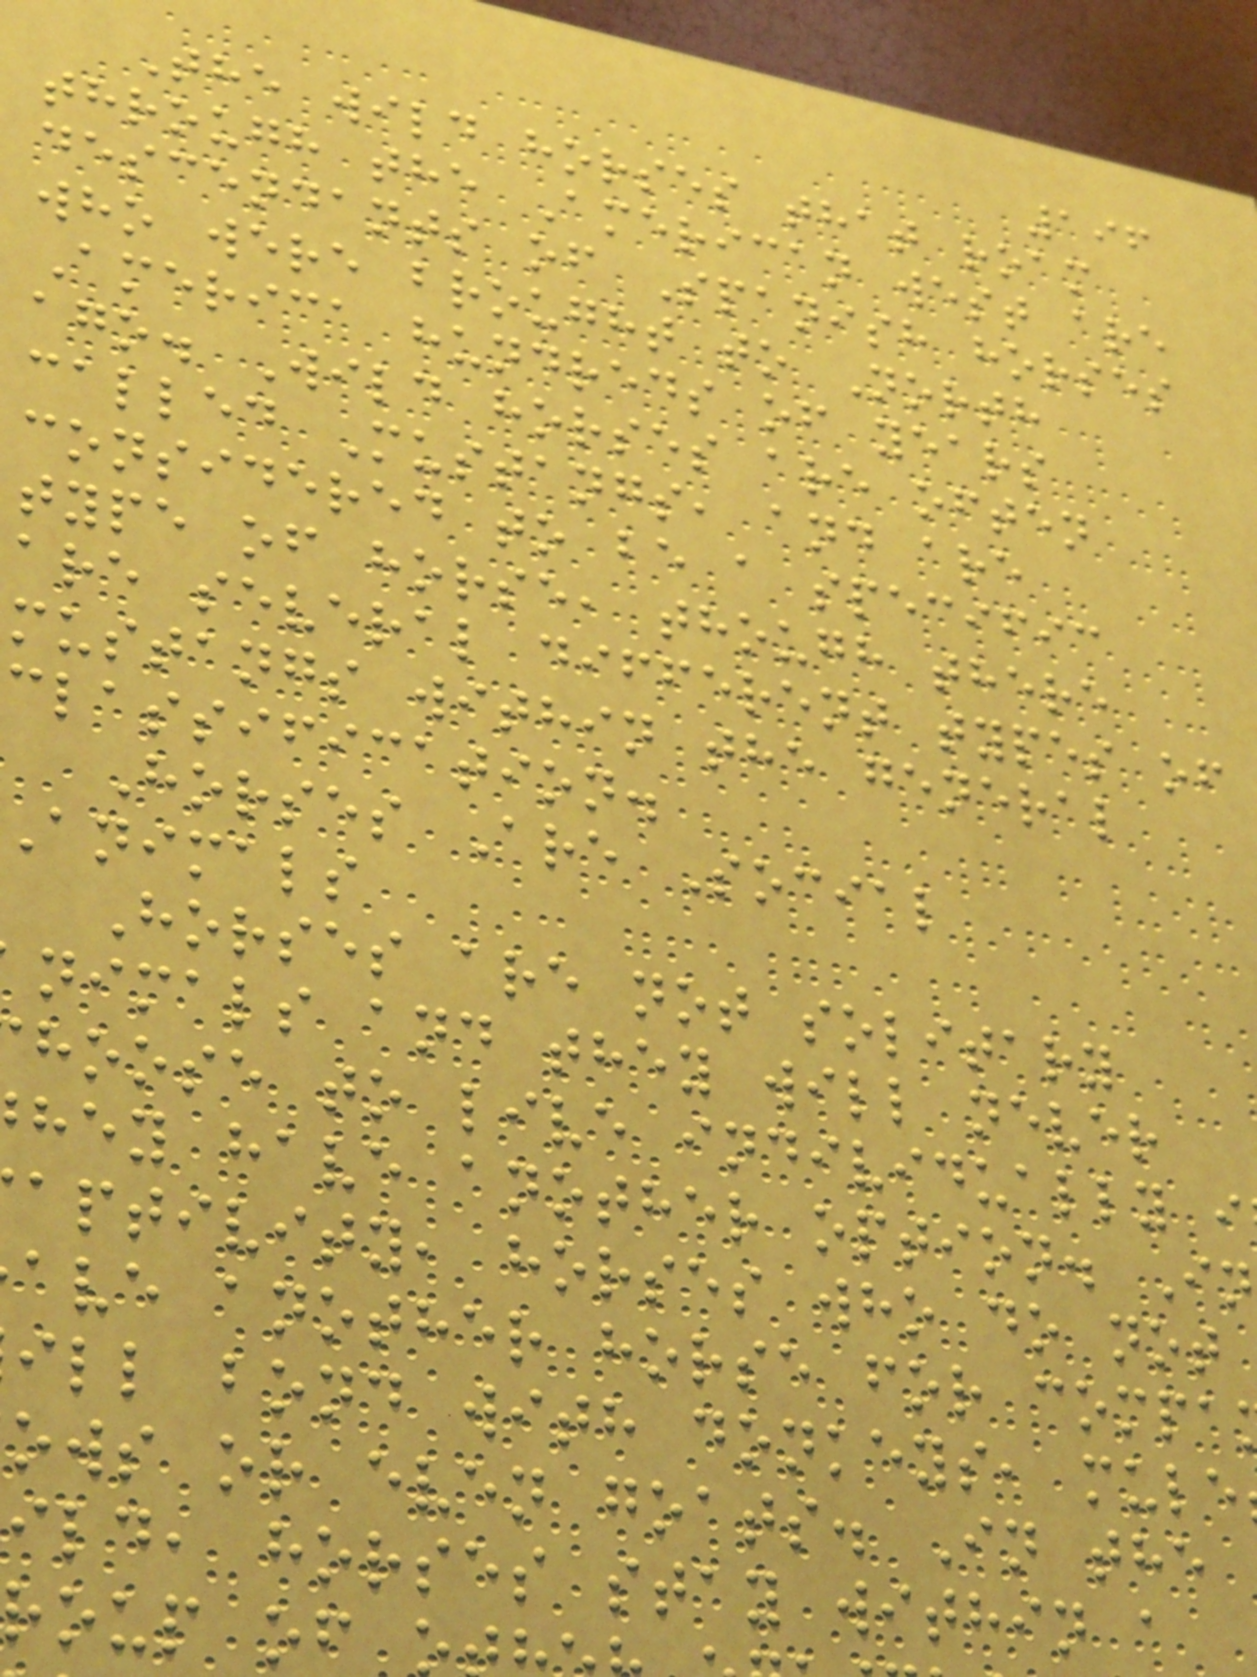196
The wild horses that roam
through the American west are
descendants of Spanish horses
who were brought to North
America hundreds of years
ago. Wild horses are often
called Mustangs, and are
considered to be a specific
type of horse, though there
are several different types of
mustangs within the general
classification.
Horses Are Social
animals
Horses are not solitary
nimals and they will never
hoose to live individually i
hey have another option. In
aptivity, horses who do not
ave another horse for compa
ill bond with donkeys, mule
ows or even goats. In the
ild, horses stay within a
roup of
